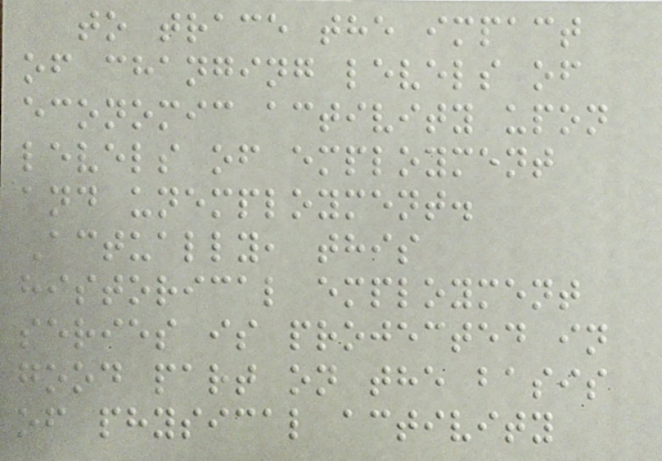to trace the impact
of changing levels of
economic activity upon
levels of employment
and unemployment.
Actually, this
historical employment
series is projected in
good part on the basis
of physical activity
